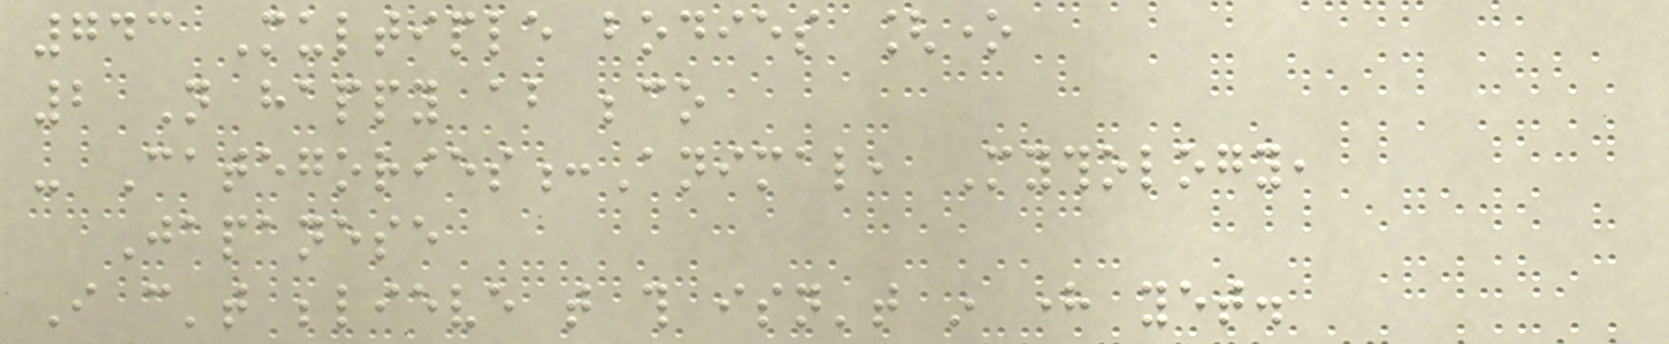743 Multiple bodies [one
2 Not happy about beco
- Categories:Animal, Mythology,
Japanese
I can't believe that this isn't in here yet.
